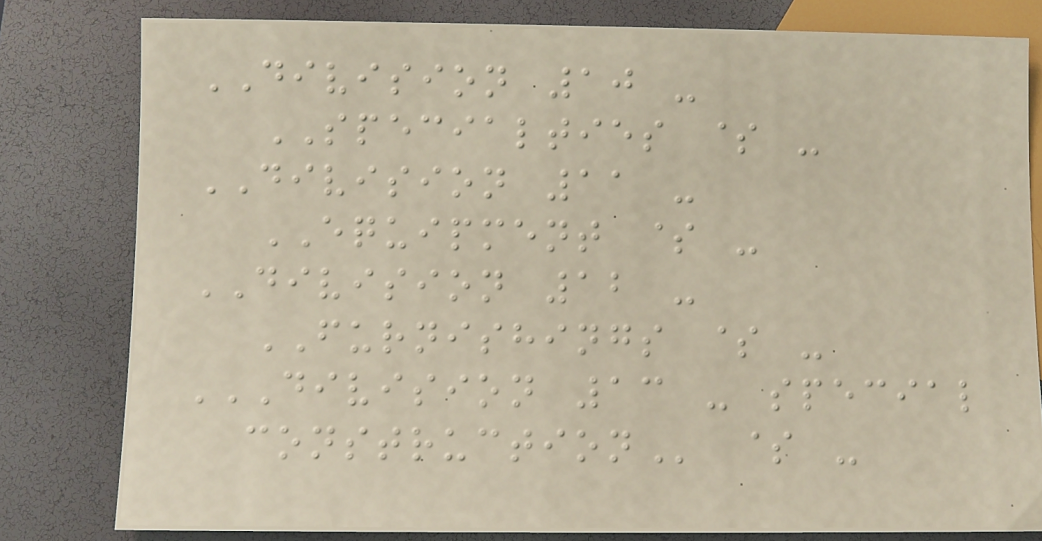DIVISION 10 -
SPECIALTIES $ -
DIVISION 11 -
EQUIPMENT $ -
DIVISION 12 -
FURNISHINGS $ -
DIVISION 13 - SPECIAL
CONSTRUCTION $ -
